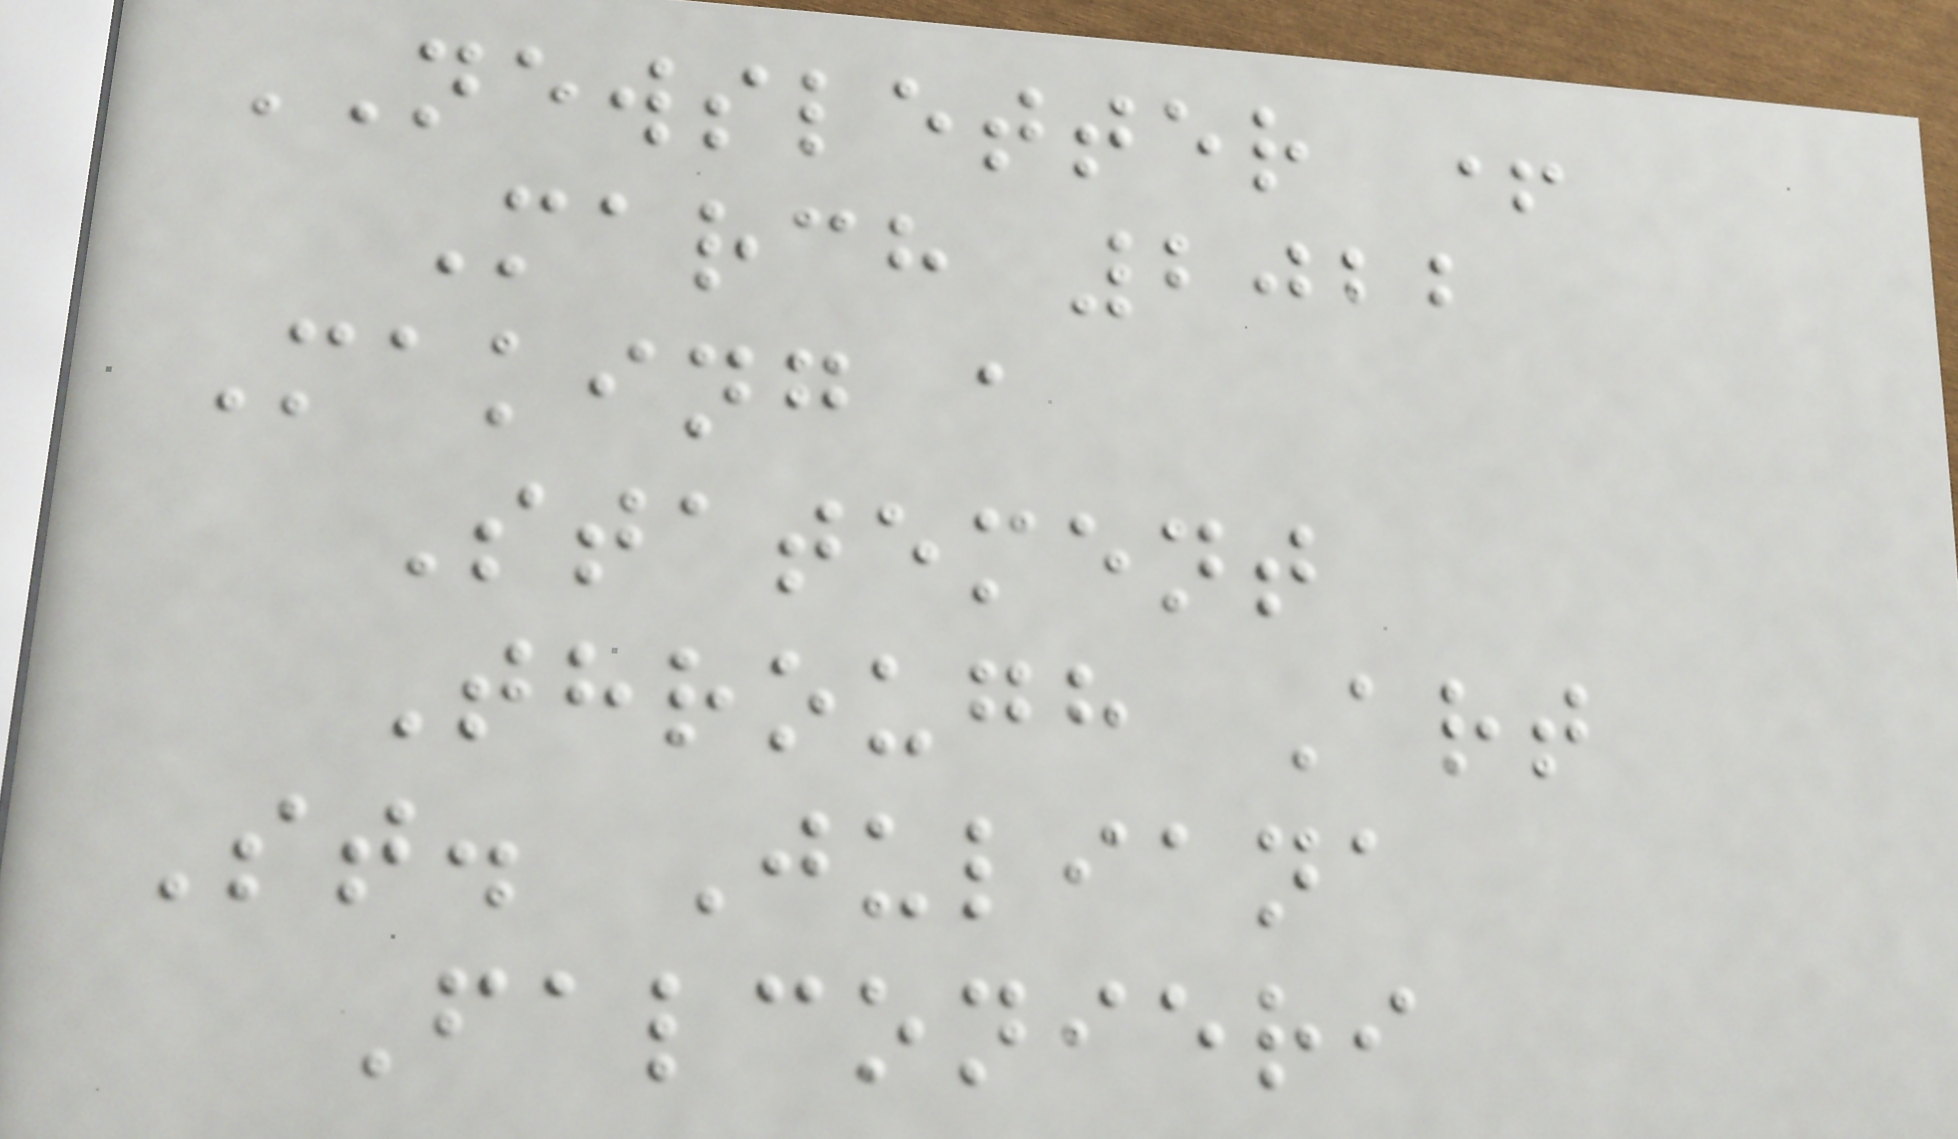NEWSLETTER +
March 2022
Making a
Statement
Through Art
St. Juliana
Falconieri
